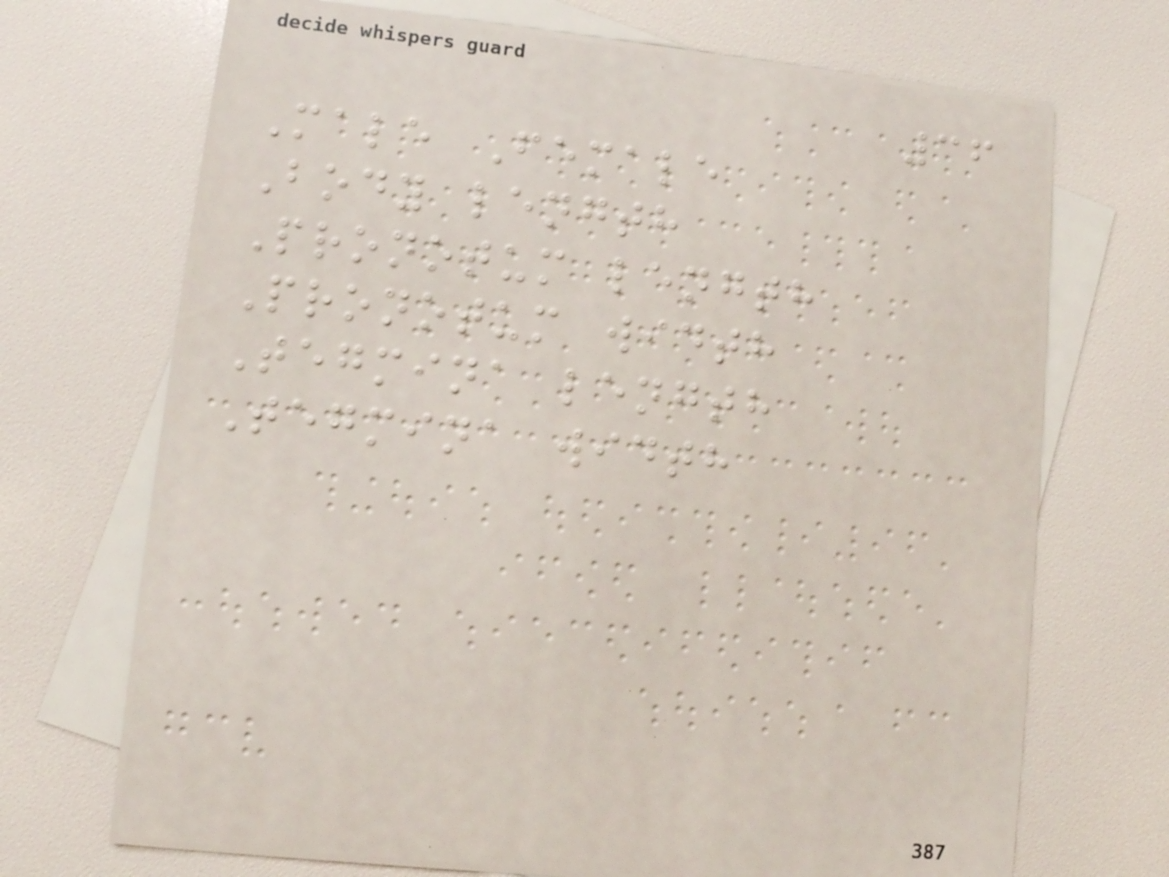36
Male Female
Body length
Pronotum length
Pronotum width
Tegmina length
Tegmina width
